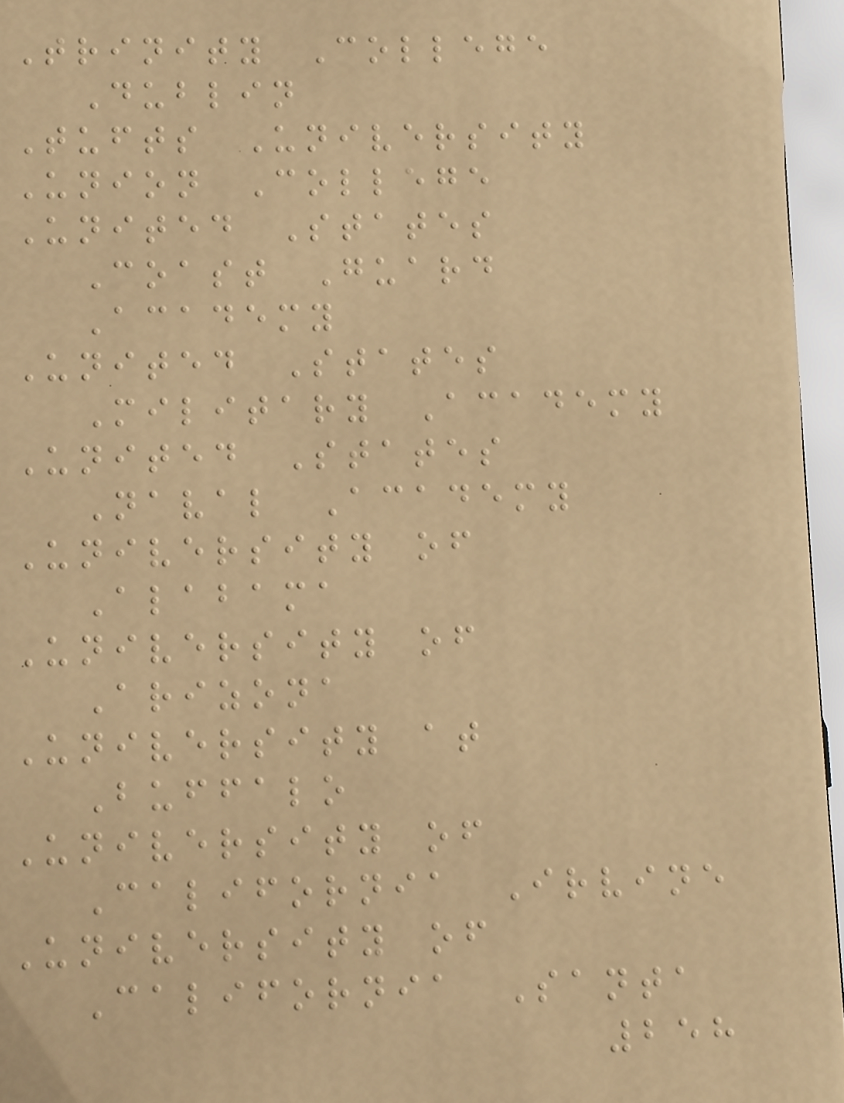Trinity College
Dublin
Tufts University
Union College
United States
Coast Guard
Academy
United States
Military Academy
United States
Naval Academy
University of
Alabama
University of
Arizona
University at
Buffalo
University of
California Irvine
University of
California Santa
258
